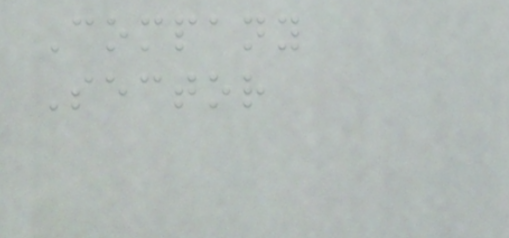Company
Sector
